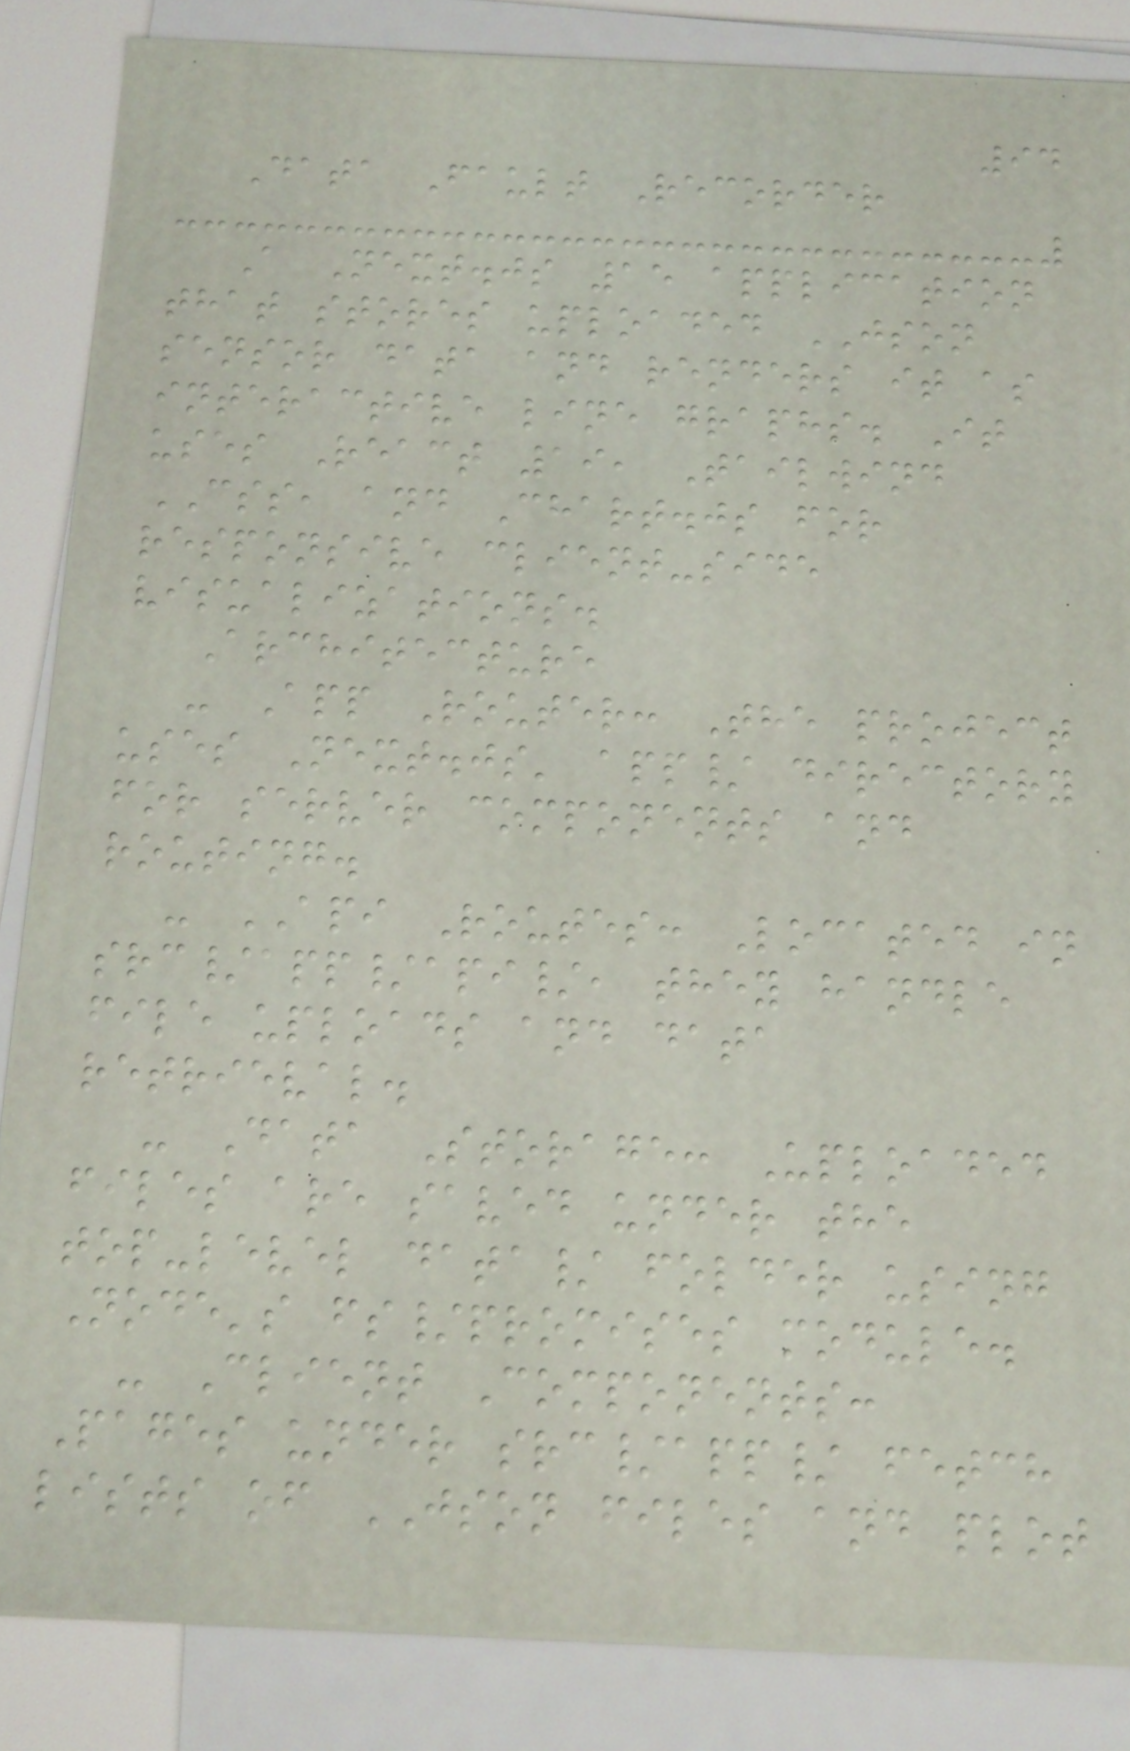94
Data Fault Recorder
A Next.js 15 application
that stores uploaded JSON
sensor data and renders it as
interactive line graphs. It
uses React 19, Tailwind
CSS, and Chart.js for
responsive client-side
visualizations.
Architecture
- App Router: The project
uses Next.js' app/ directory
for server components and
routing.
- API Routes: Located in
src/app/api/, they handle
file uploads and data
retrieval.
- Data Storage: Uploaded
files are saved under the
top-level data/ folder using
Node's fs/promises module.
- Client Components:
Pages under src/app/ fetch
lists of JSON files and plot
